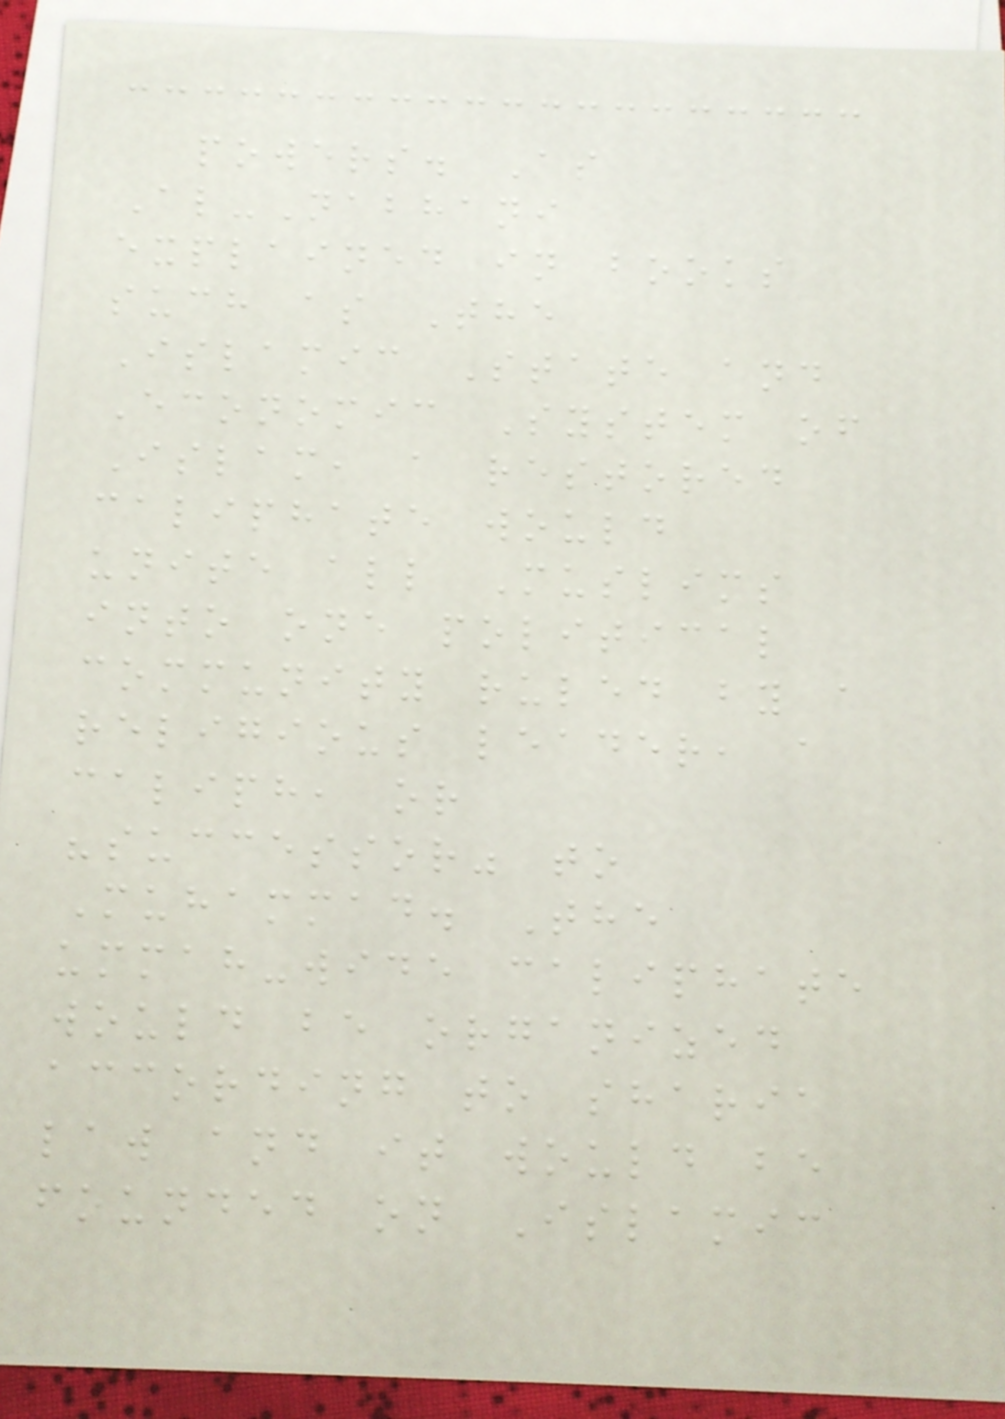powers. As
Al-Nabhani
explained in books
such as The
Islamic State and
Economic System of
Islam, a restored
caliphate would
unite all Muslims
into one political
community ruled by a
religious leader, a
caliph, or
"successor" to
Muhammad. The
ummah-wide caliphate
would be organized
according to sharia
law and it would be
founded on Islamic
